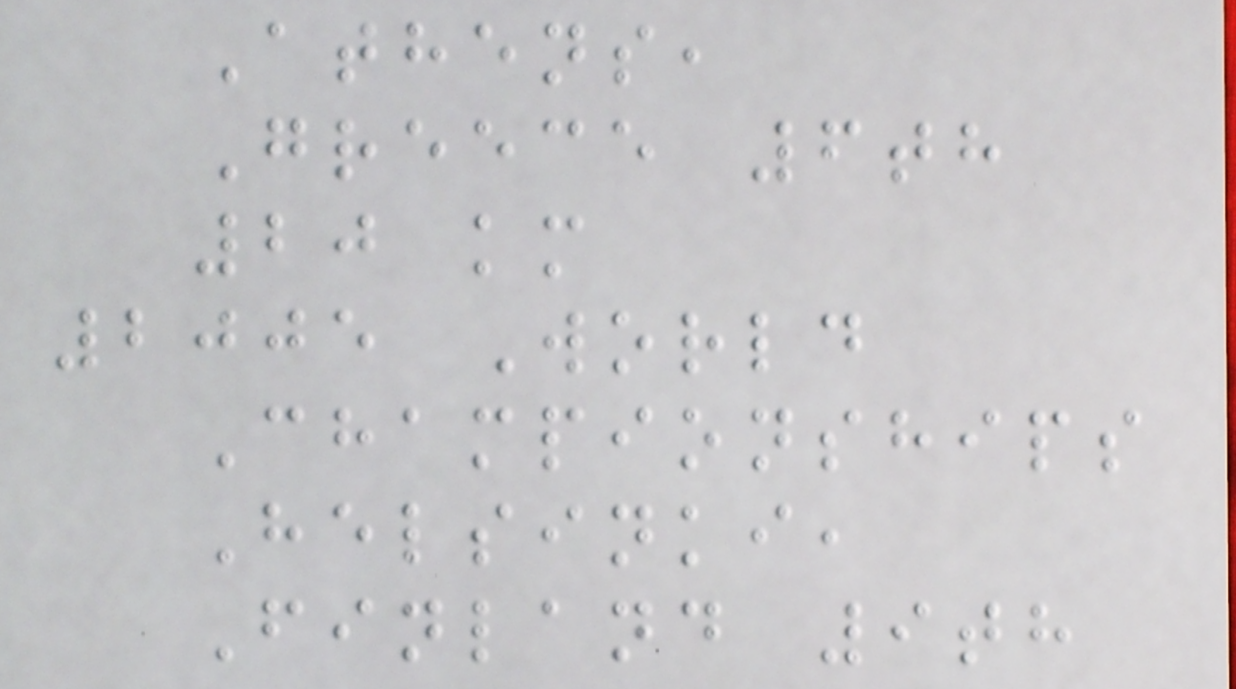Athens,
Greece 6th
20 km
2005 World
Championships
Helsinki,
Finland 9th
